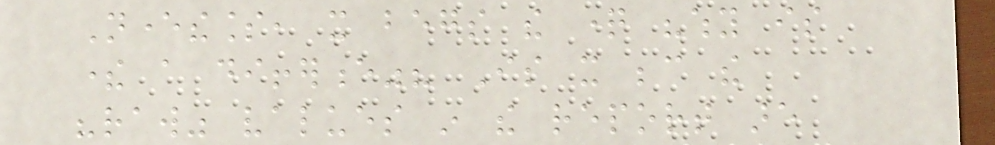Nevertheless, it begs the question "why is
there a difference"? Is it because the
"raw" values in the report are
